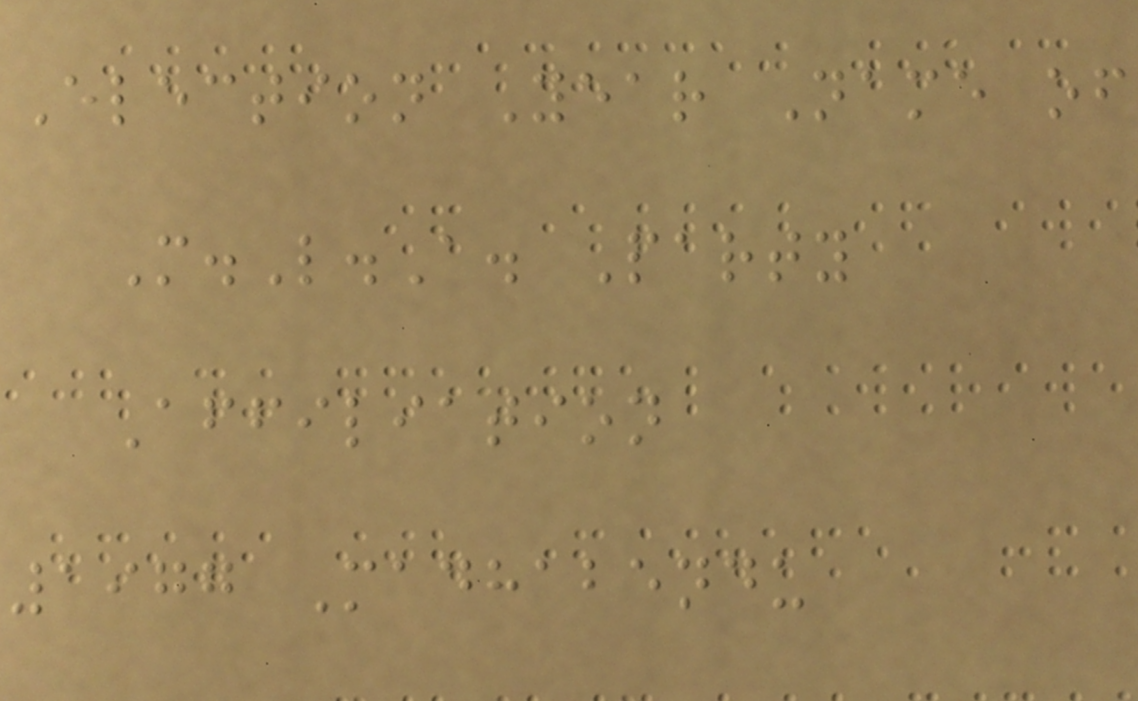Election Year Name of
M.L.A. Party
Affiliation
1977 Madhabendu
